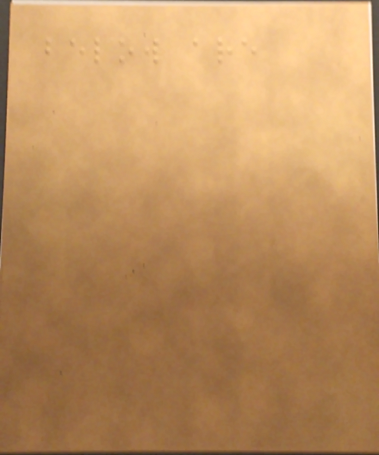below are
